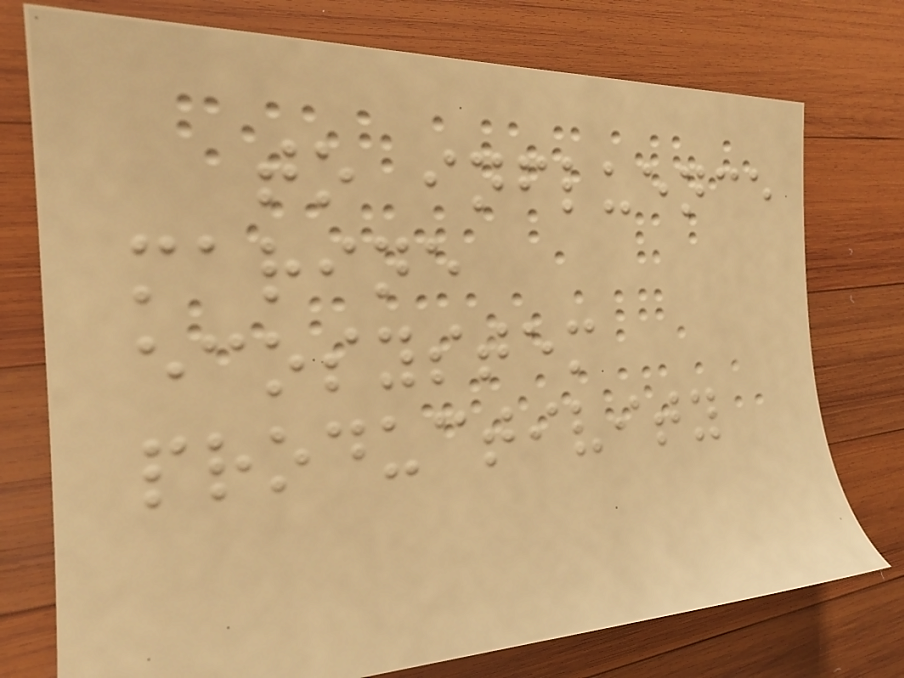to influence
marine
ecosystem
productivity
